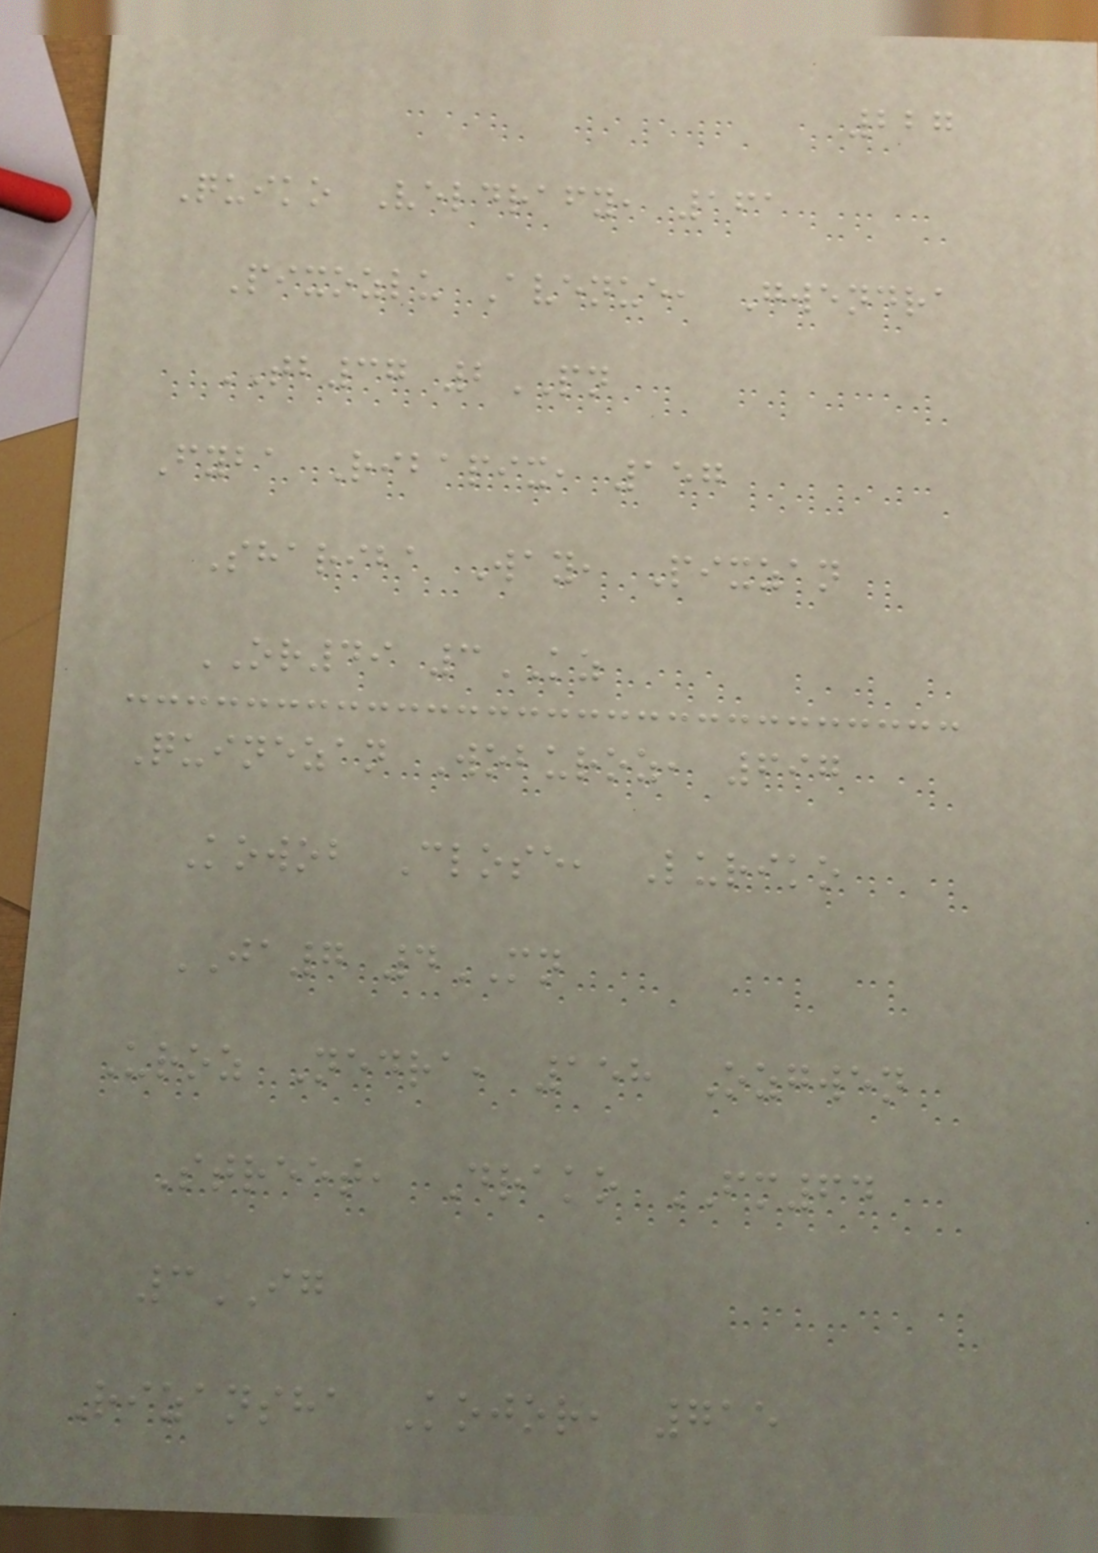227
Quiko Veldrafy, 161
Pixozlu Avenue, Gwendra
TB37 2PN
Fyba Ribapix, 157
Shariba Way, Pixzan
OR49 3KZ
Quinezan Woburoz, 697
Kowob Close, Luriko
JA7 4MN
Uroz Nedra, 158 Ozgwen
Street, Drako FM64
3IG
Rizansha Kojor, 715
